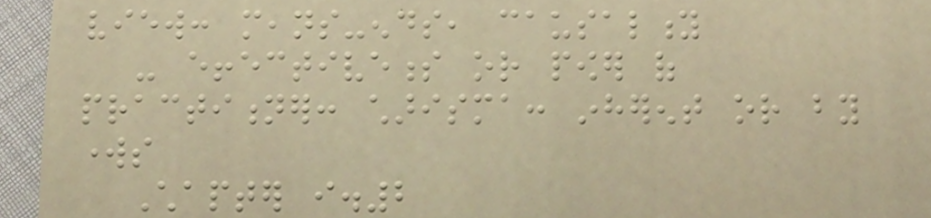view: means-ends, causality
- effectiveness or power of
practitioner: charisma: inherent or by
works
Chapter i.2
